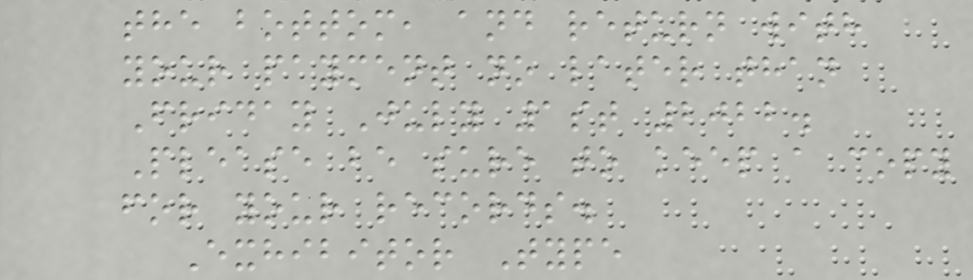the bottom, and return with
your payment no later than
Friday July 1st 2022.
Please be sure to keep a copy
for your records.
Exhibitor Type
